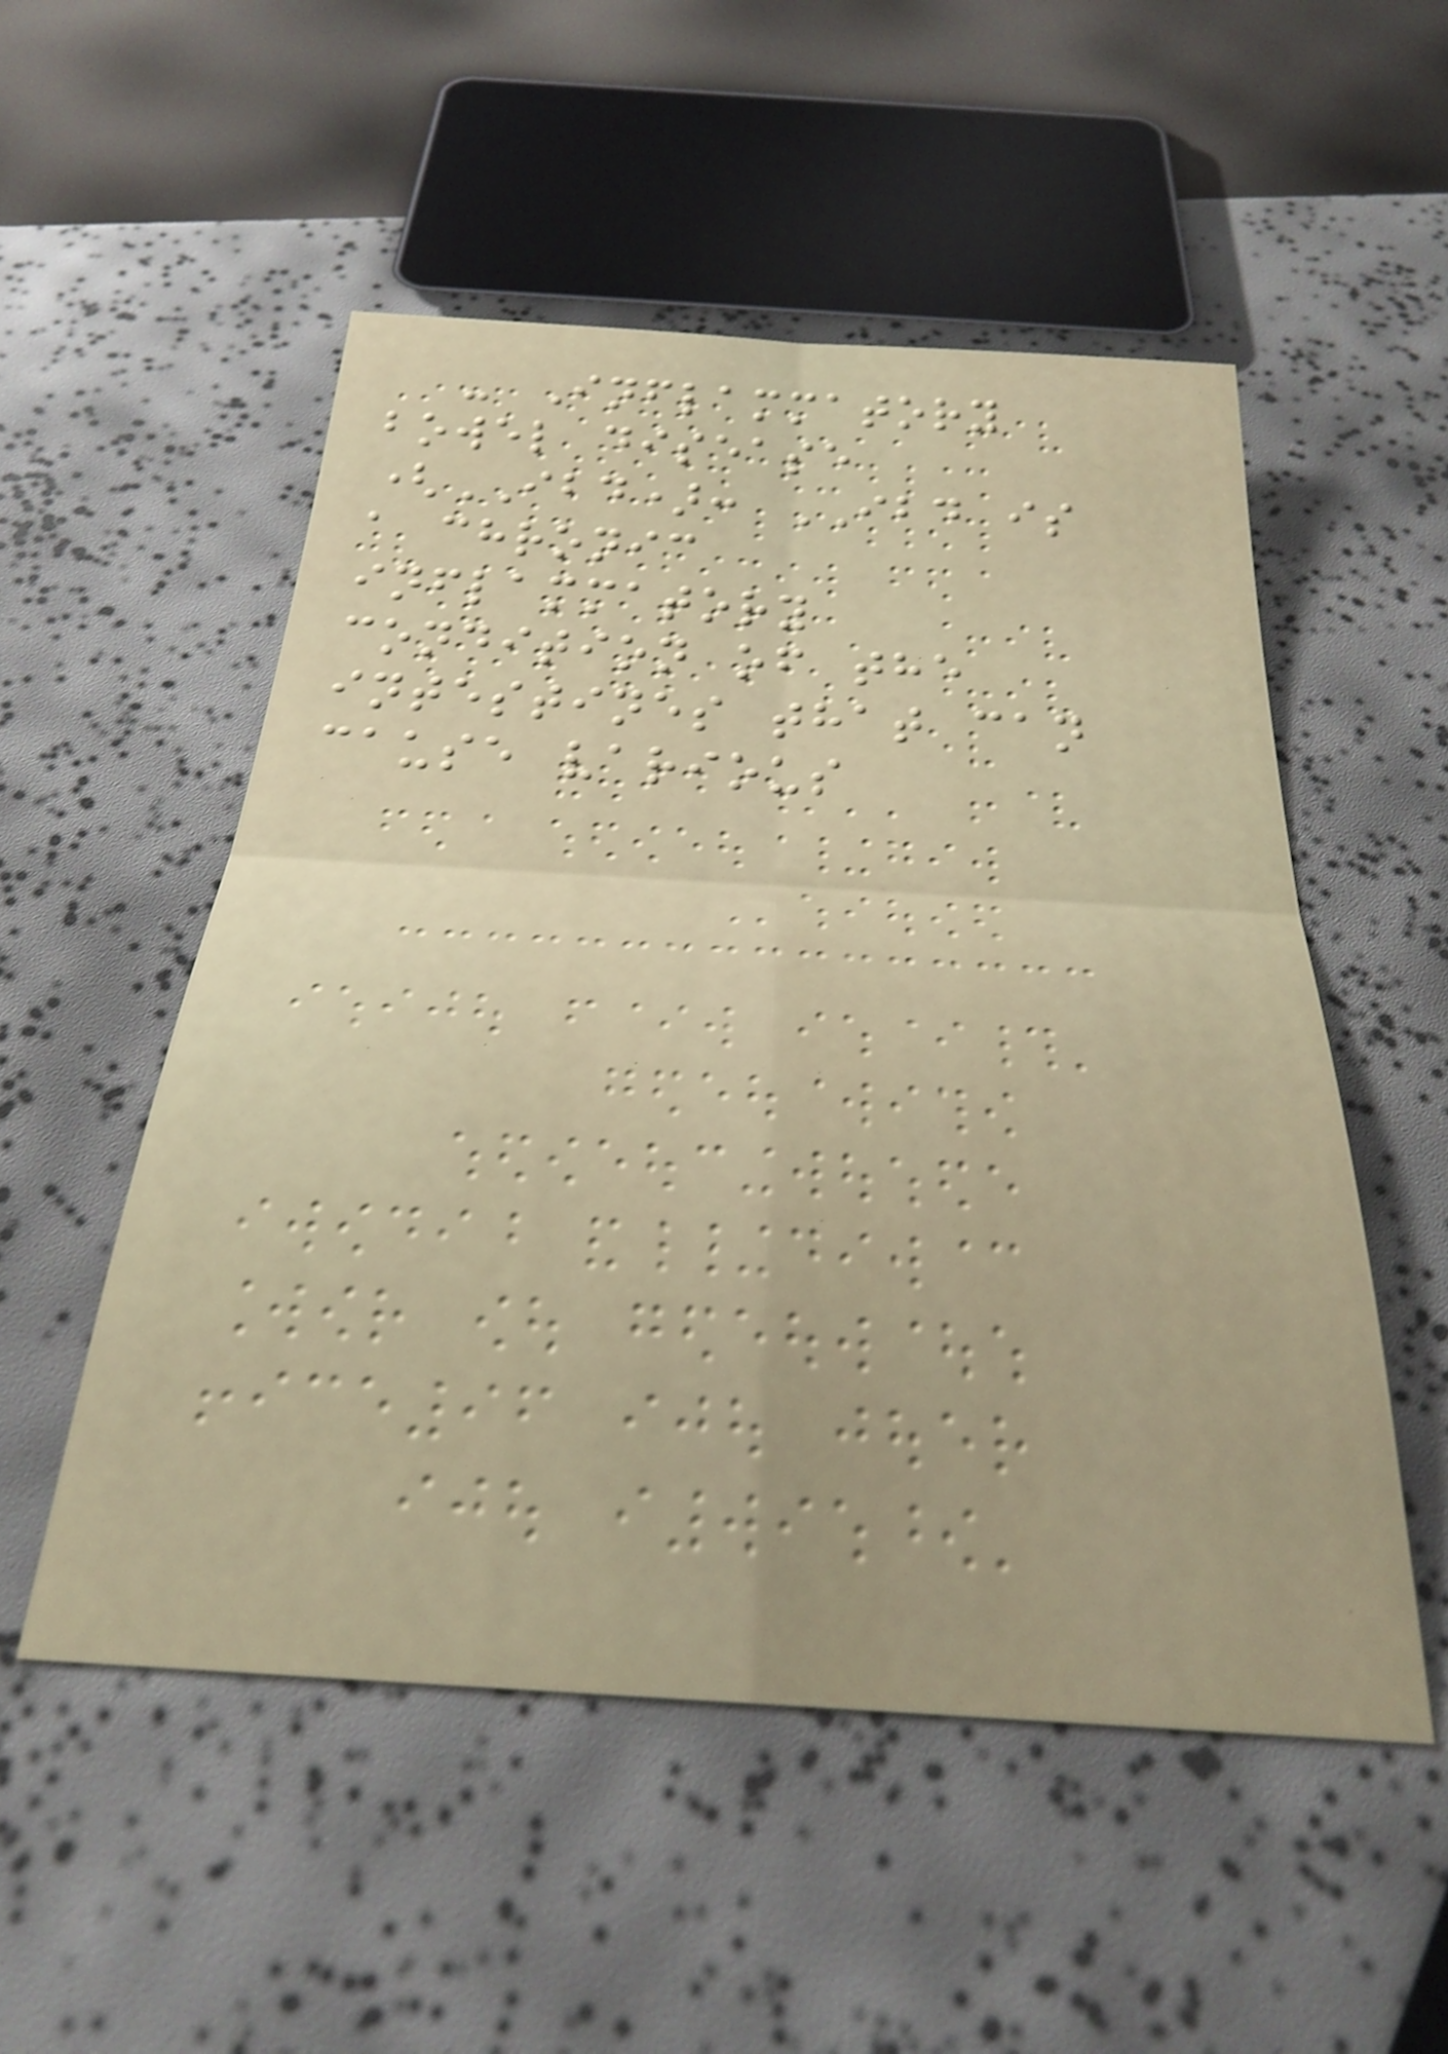- Inflammatory
bowel disease
(IBD): IBD is
a chronic
inflammatory
condition of the
intestines that can
cause various
